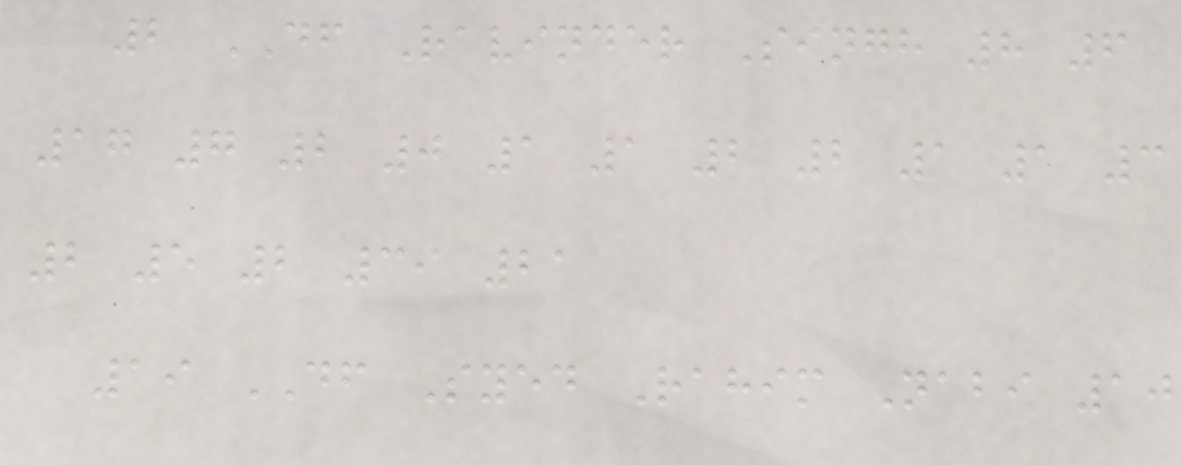2 DF Ravinder Singh 8 6
17 7 2 0 1 1 2 2 1 1 3
2 5 2 39 21
19 DF Syed Rahim Nabi 10
